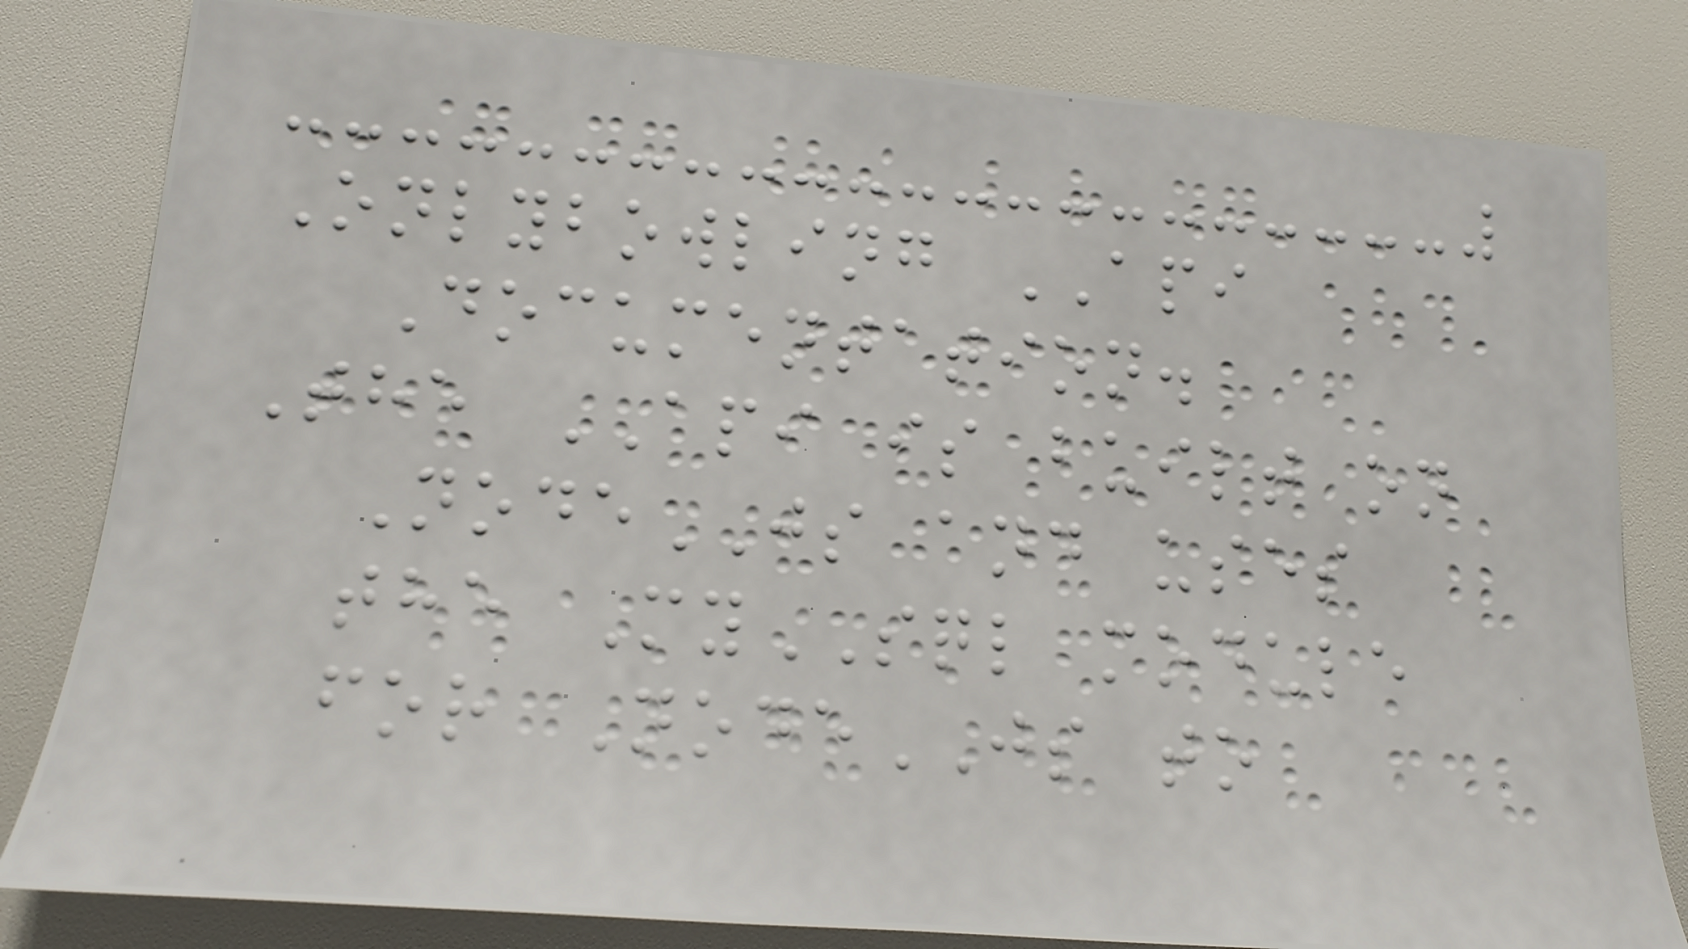Onlybowling API
Documentation.
The API is built on
NodeJS and uses
the MySQL module
for NodeJS to
